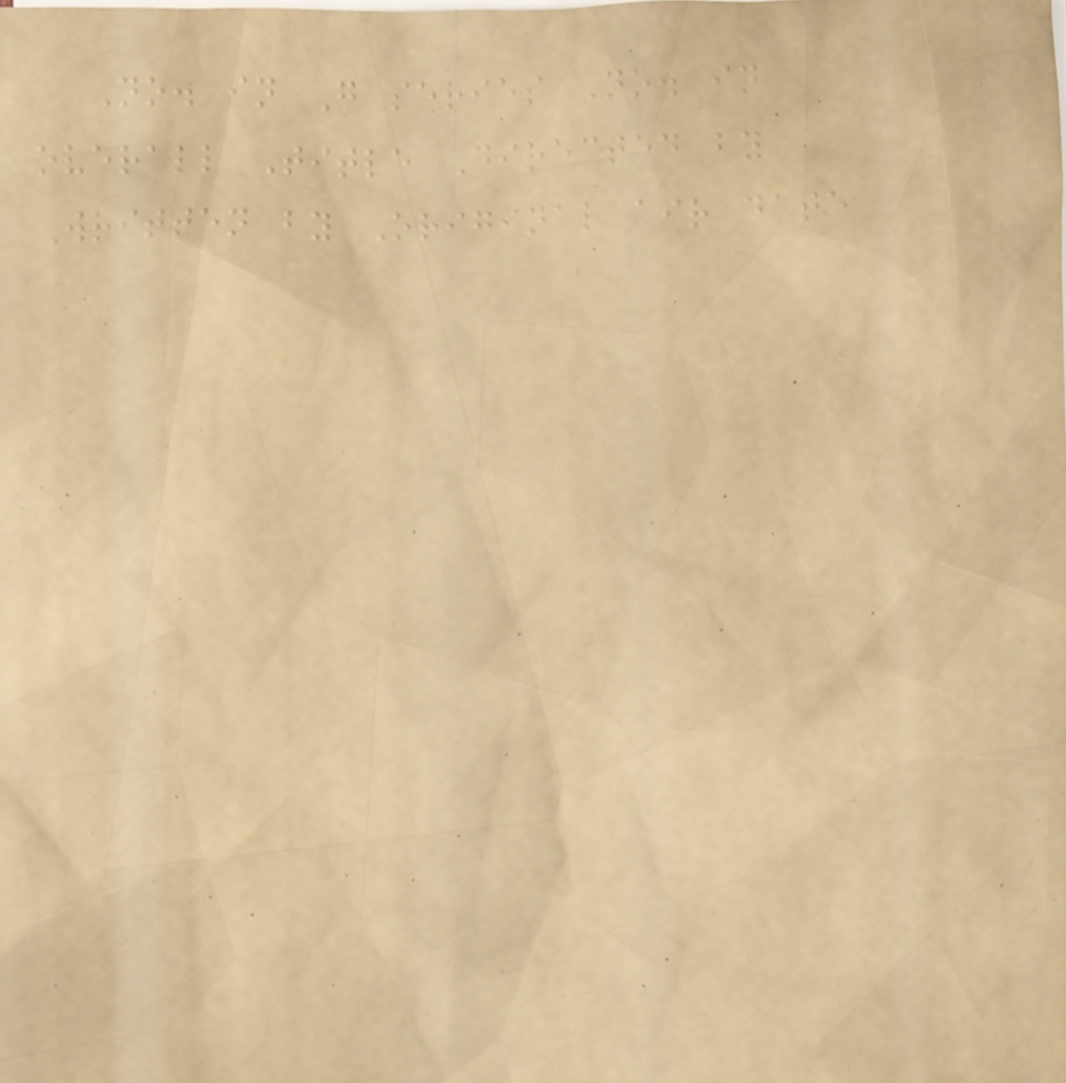No. in G series No. in
overall Title Directed by
Written by Original air date
